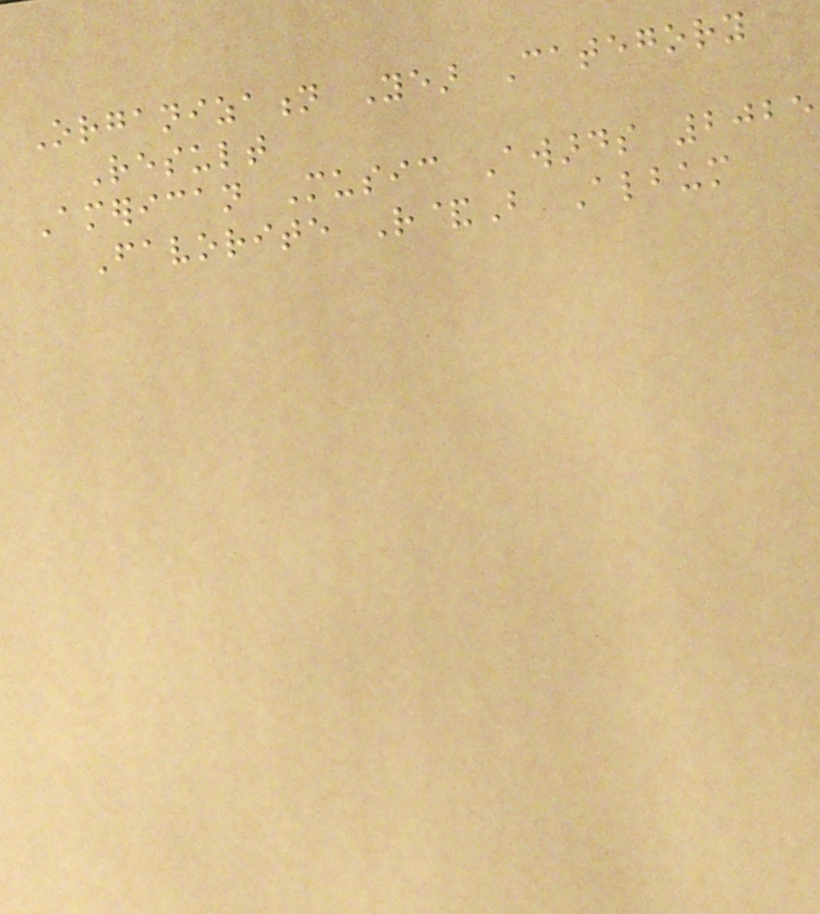Organization Year Category
Result
American Music Awards 2025
Favorite R&B Album
